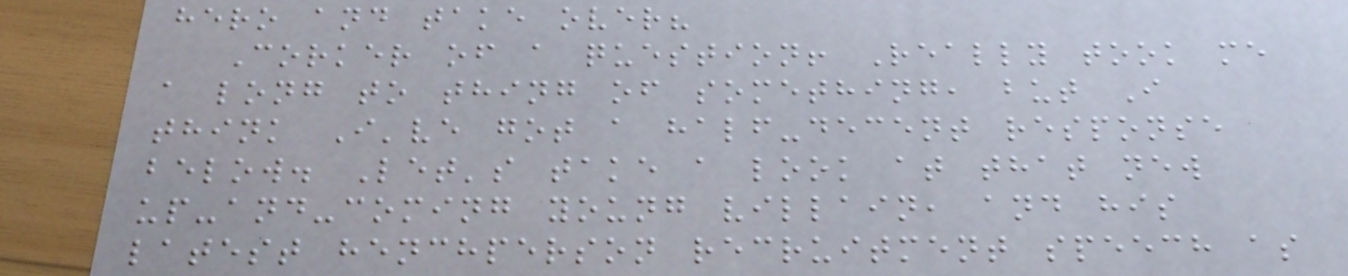hero and take over?
Corker of a question! Really took me
a long to thing of something, but I
think I've got a half-decent response
below. Let's take a look at that new
up-and-coming young villain, and his
latest henchperson recruitment speech as
